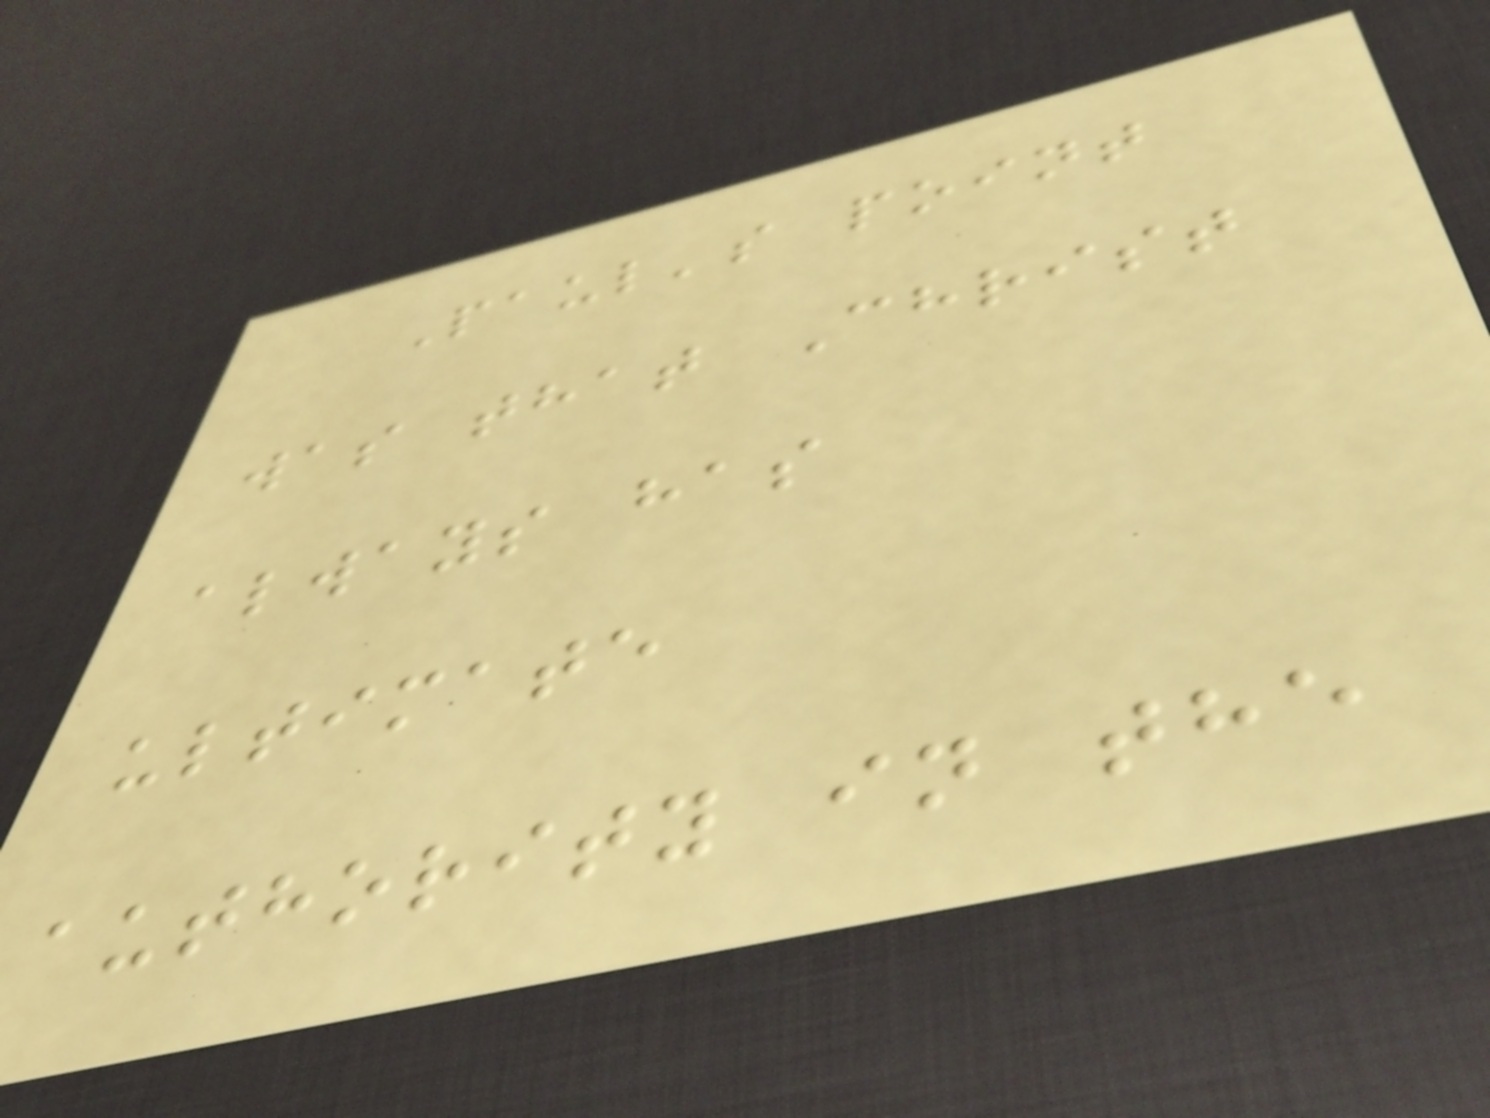Paul's point
was that Christ
always has
ultimate
authority in the
